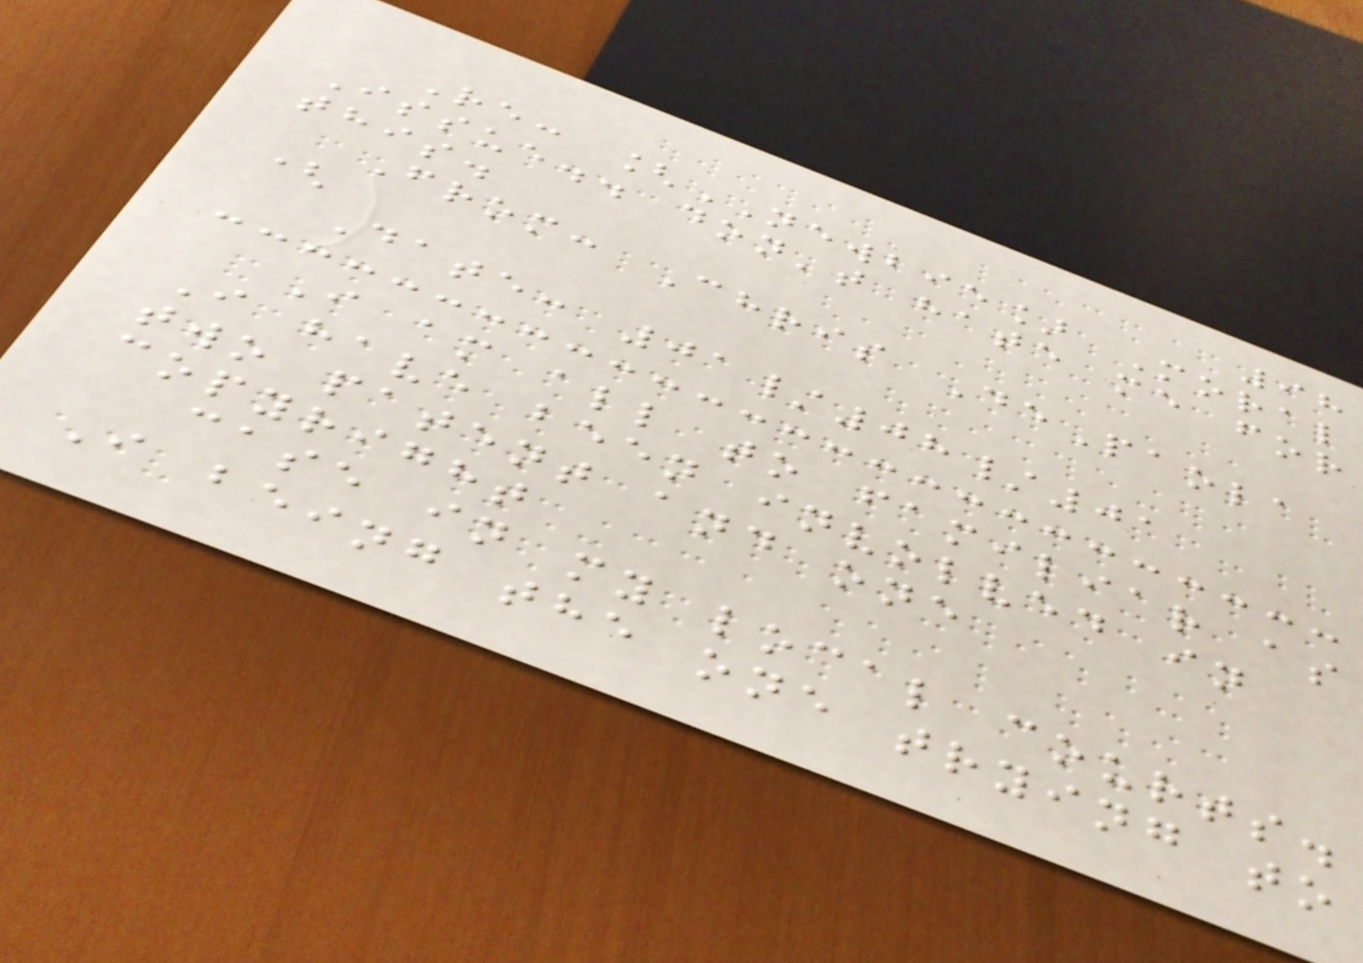98
Re: [NEWBIE] Moral
Issue.. don't hate me for
this.
From: Chris DePaola
(
Date: 01/08/01
I am all to familiar as
I have been involved in
two patent and one
copyright
case in my local courts.
I being the one trying to
